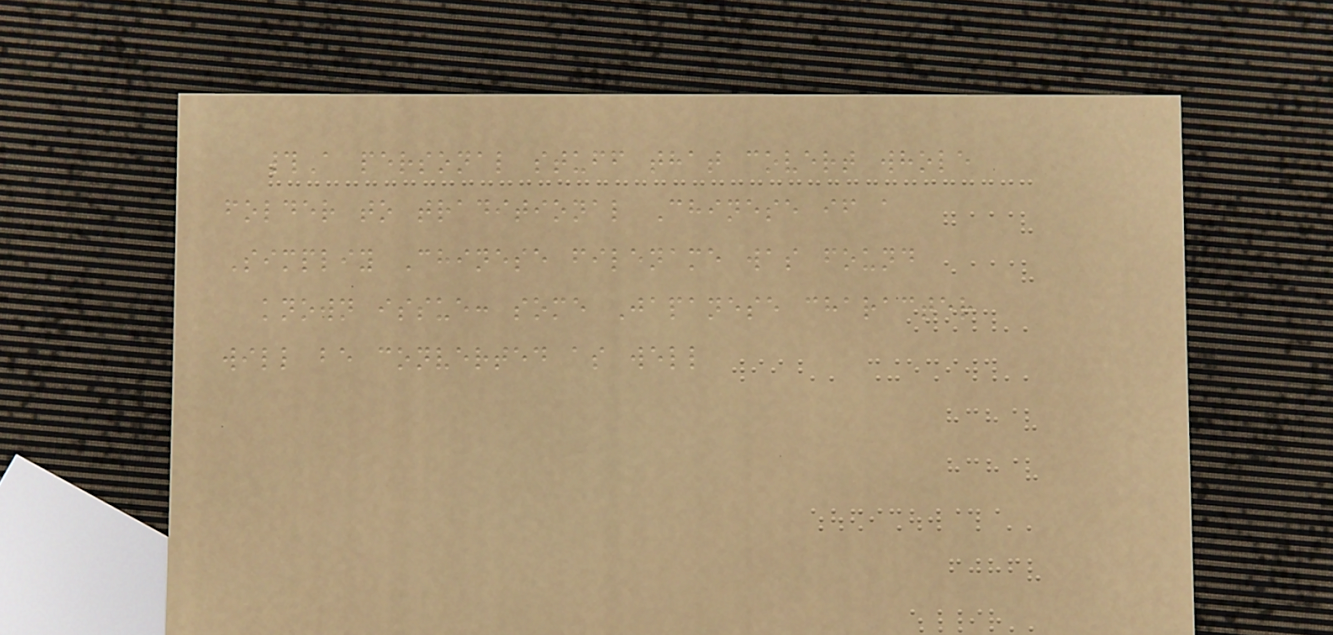#A personal stuff that covert whole
folder to traditional Chinese if a
Simpliy Chinese filename was found
known issue: some Japanese character
will be converted as well
